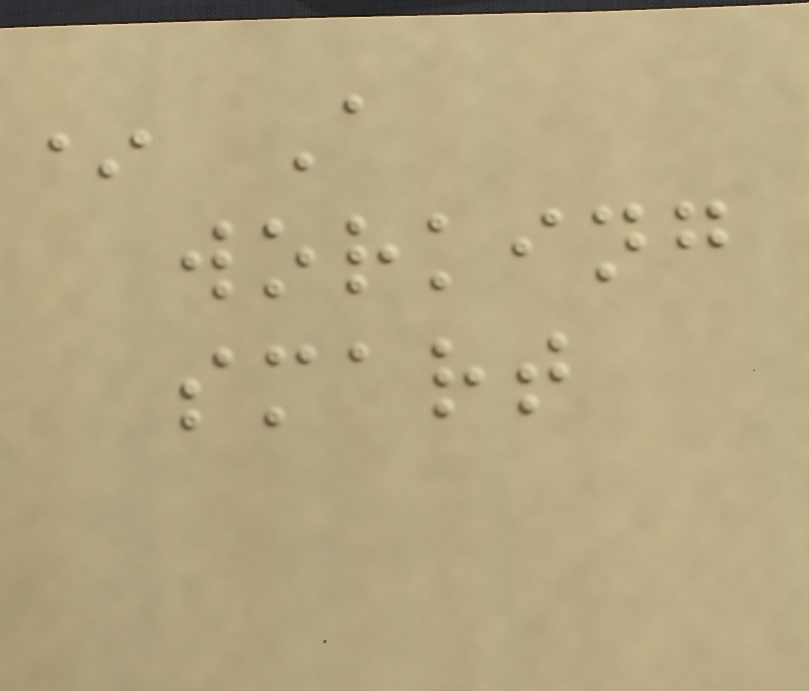* A
working
smart
